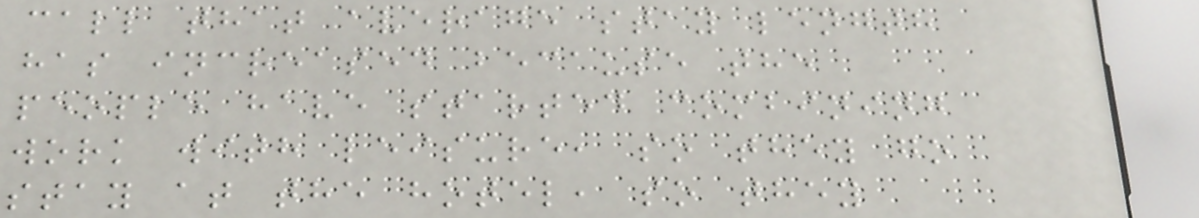call that average stay length
has increased because the
people have started combining
work with leisure, so they go
stay at the hotel, so they
